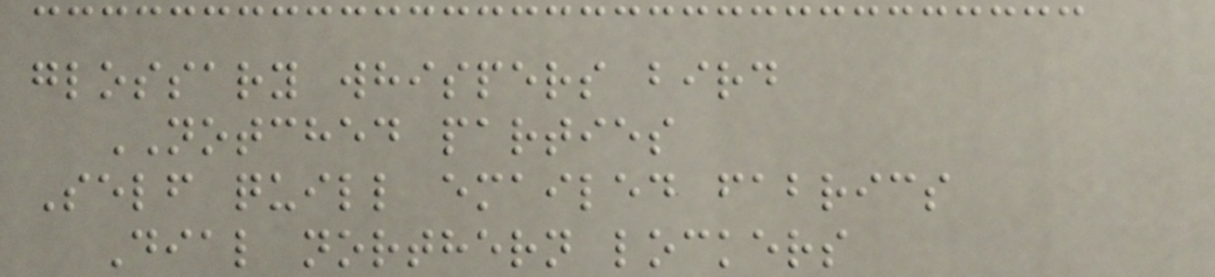glossary whispers bird
NOTCHED parties
Self quill emailed fabrics
Dial northern lockers
